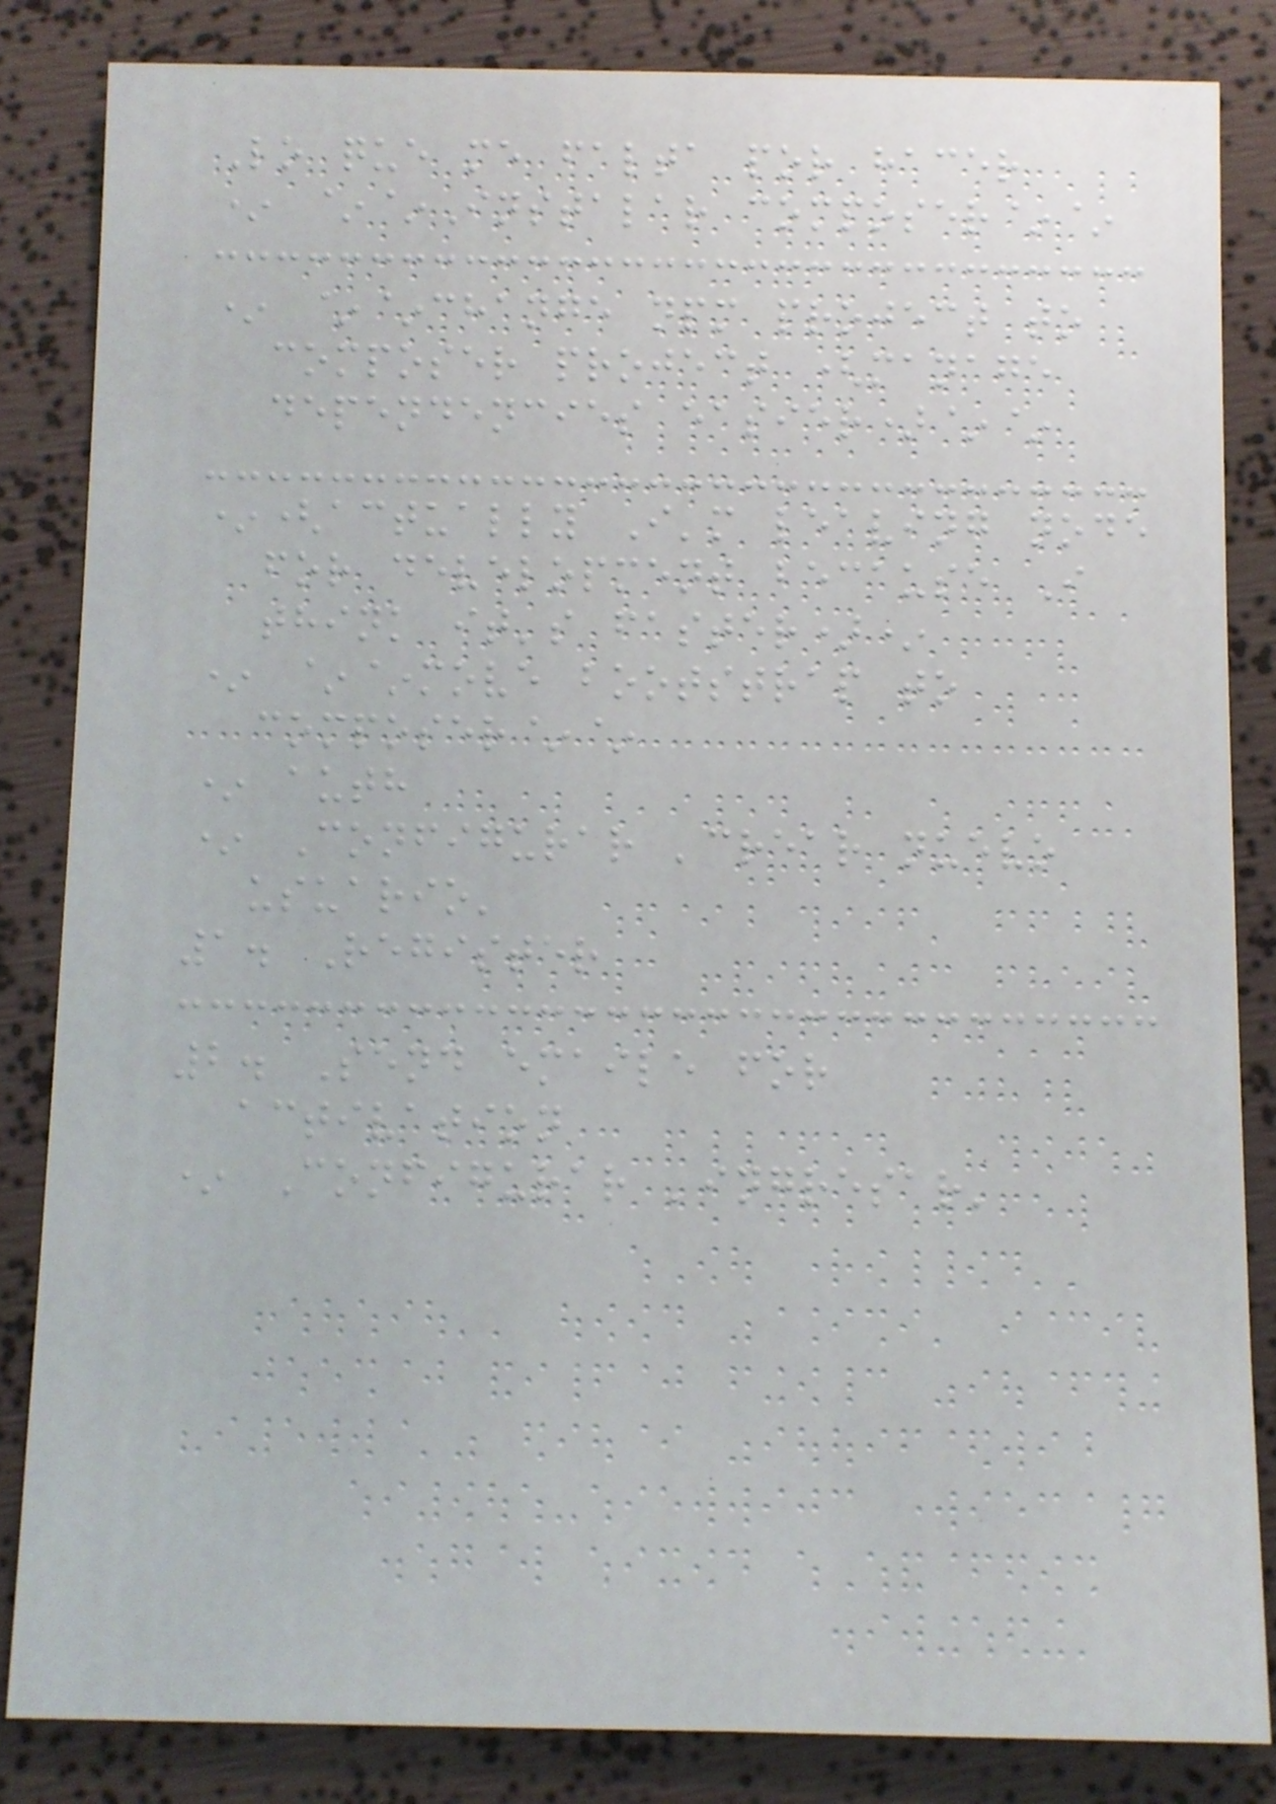Lo que me falta por hacer
* ~~Instalar composer~~
* ~~change npm project to
composer project (manage
dependencies easier)~~
*(actually I'm leaving node
for development because I
think it's faster)*
* ~~move bootstrap to
composer~~
* auth
* Configurar 'crear nuevo
usuario'
1. Register
2. Send emaile for
activation
* Configurar 'ingresar'
